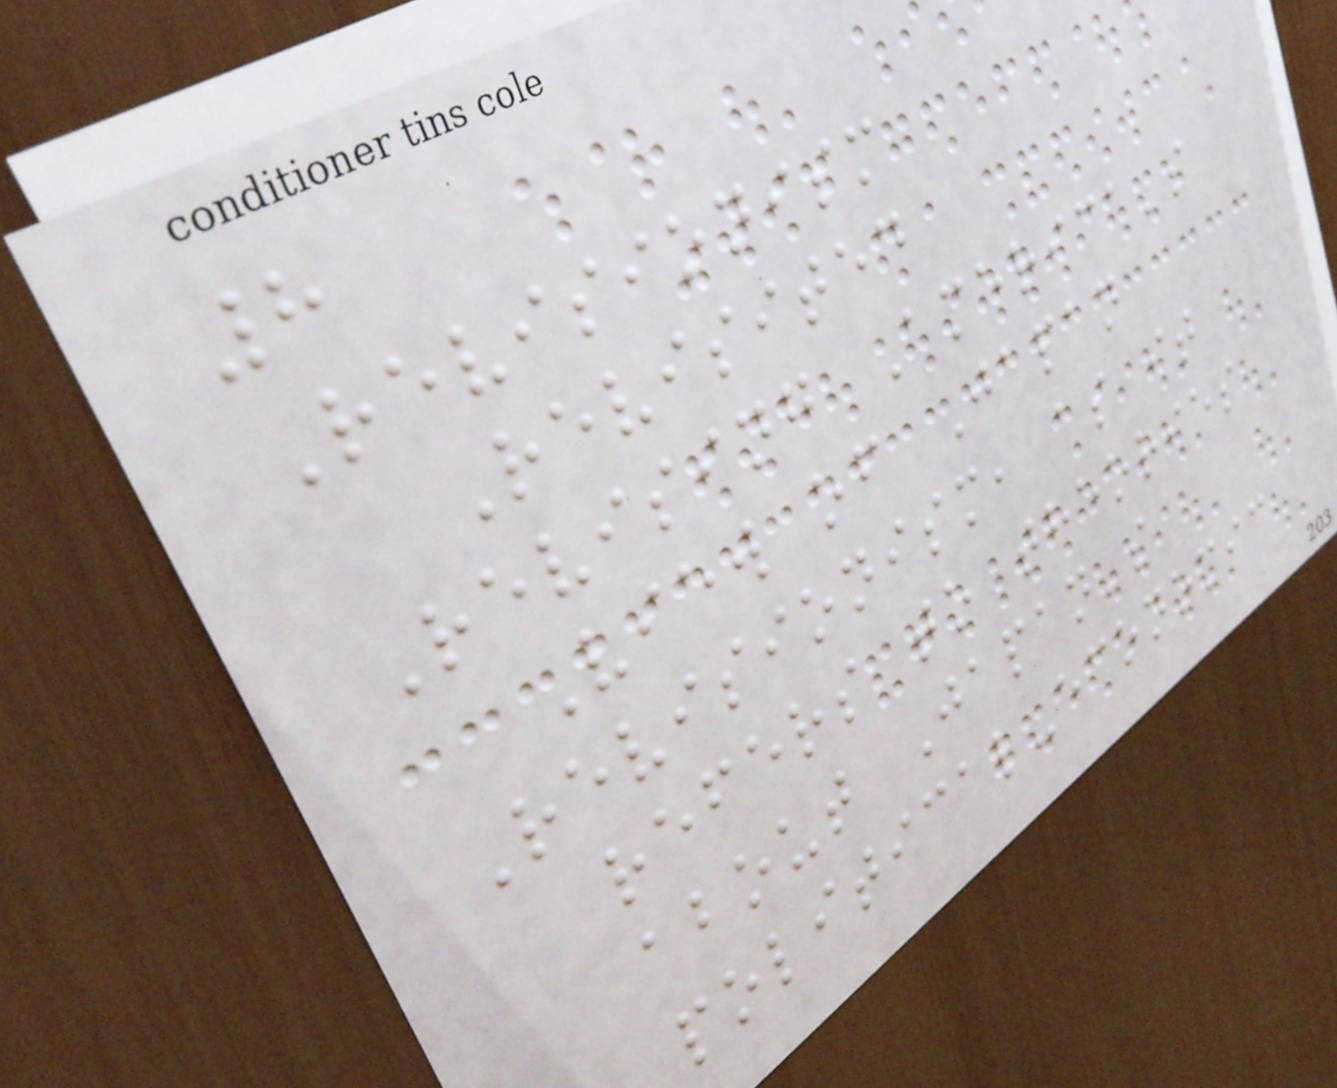8
Revisionism
Revisited
Revising America's
View of Japan
Revisionism, as it
refers to theories
about Japan's
political-economic
